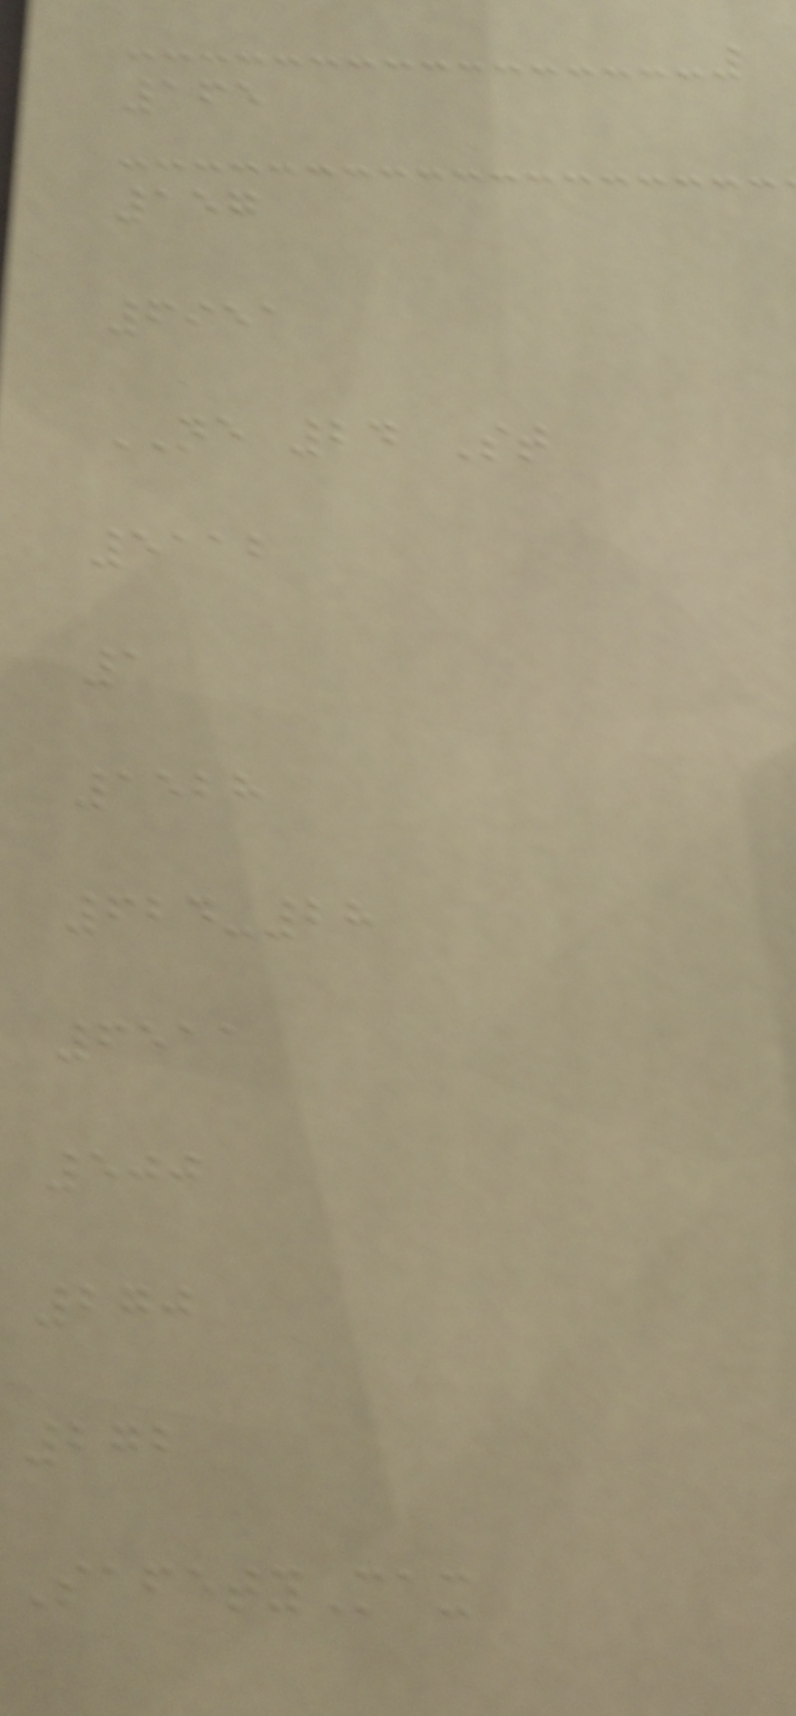165
157
6951
NE 24 St
5112
1
1528
624-28
6511
500
270
272
SafetyMax
